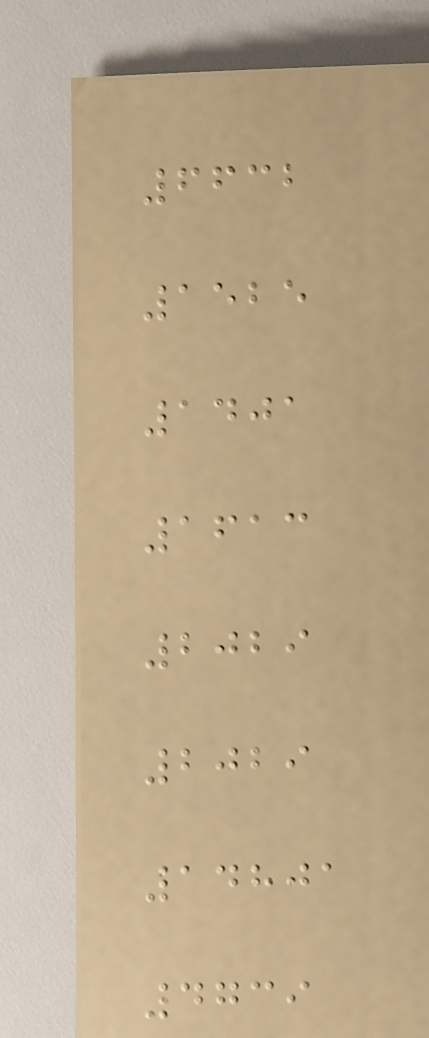6632
1525
1401
1613
2029
2029
14801
4739
